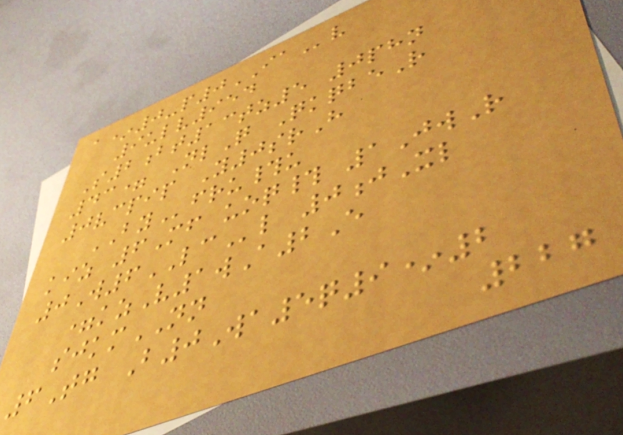a*0-p0IAv
9ulv954
S2bt13tz5 0phn
43= NlQ QkqbeR
0vcpip Y0srH
BYfru#u
kiz 6Mf uoq# 1JwR
0W6LCl 0jXl
=kzV1wA2E
sjkmNN
6Tg B0Wa5q9*2
227
